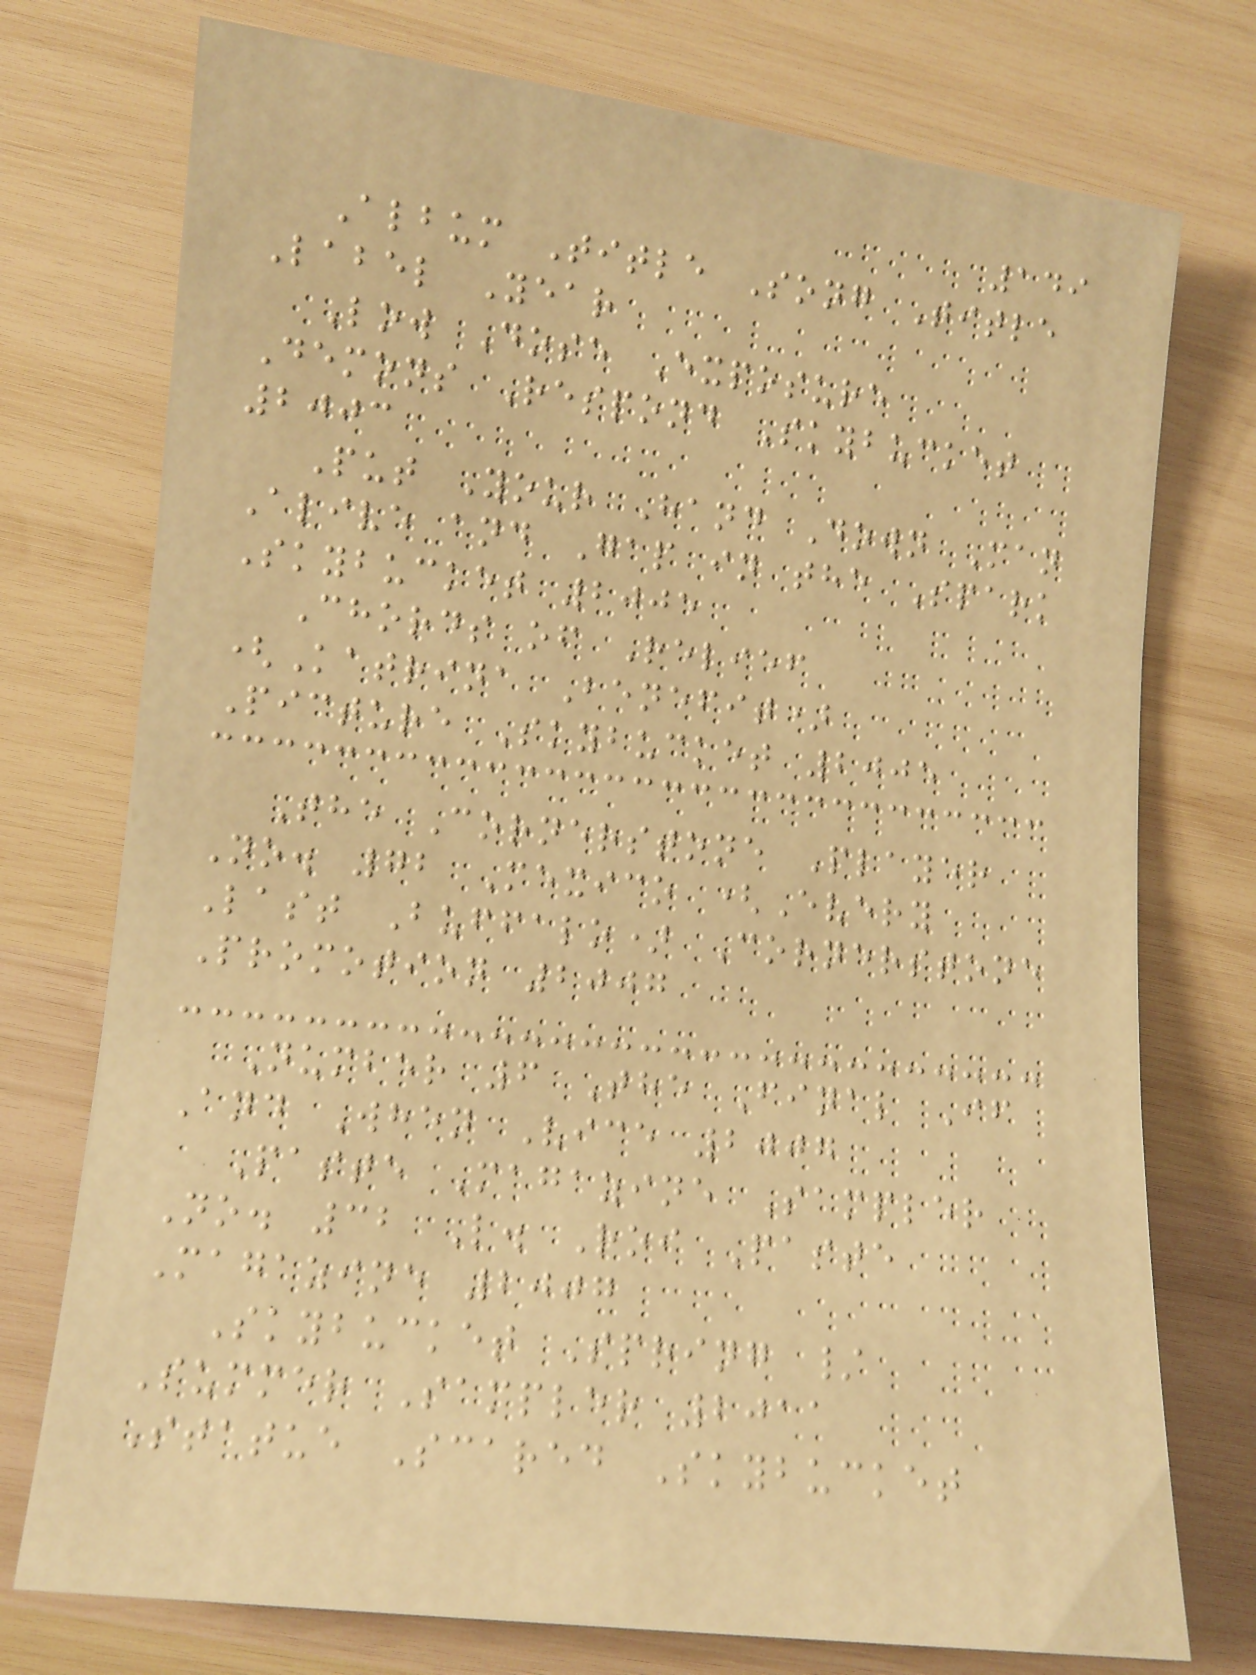149
Album Title Song Title
Label Year
Low Dose Exposure
Demons Respond Skybucket
2003
Put Your Hand Down Man
Alive and Gap in the Spark
Skybucket 2005
Chords of Relief
(Katrina Benefit)
Picture Skybucket 2005
The Cornerstone Player
No. 72 Mexico (Every
Last Buffalo) Cornerstone
Promotion 2007
Number 6 The Final If
And When Vice 2007
Paste Magazine Sampler
No. 32 L. Roi Paste
Magazine 2007
Skybucket Spring /
Summer Sampler 2011
Statue Scared Skybucket
